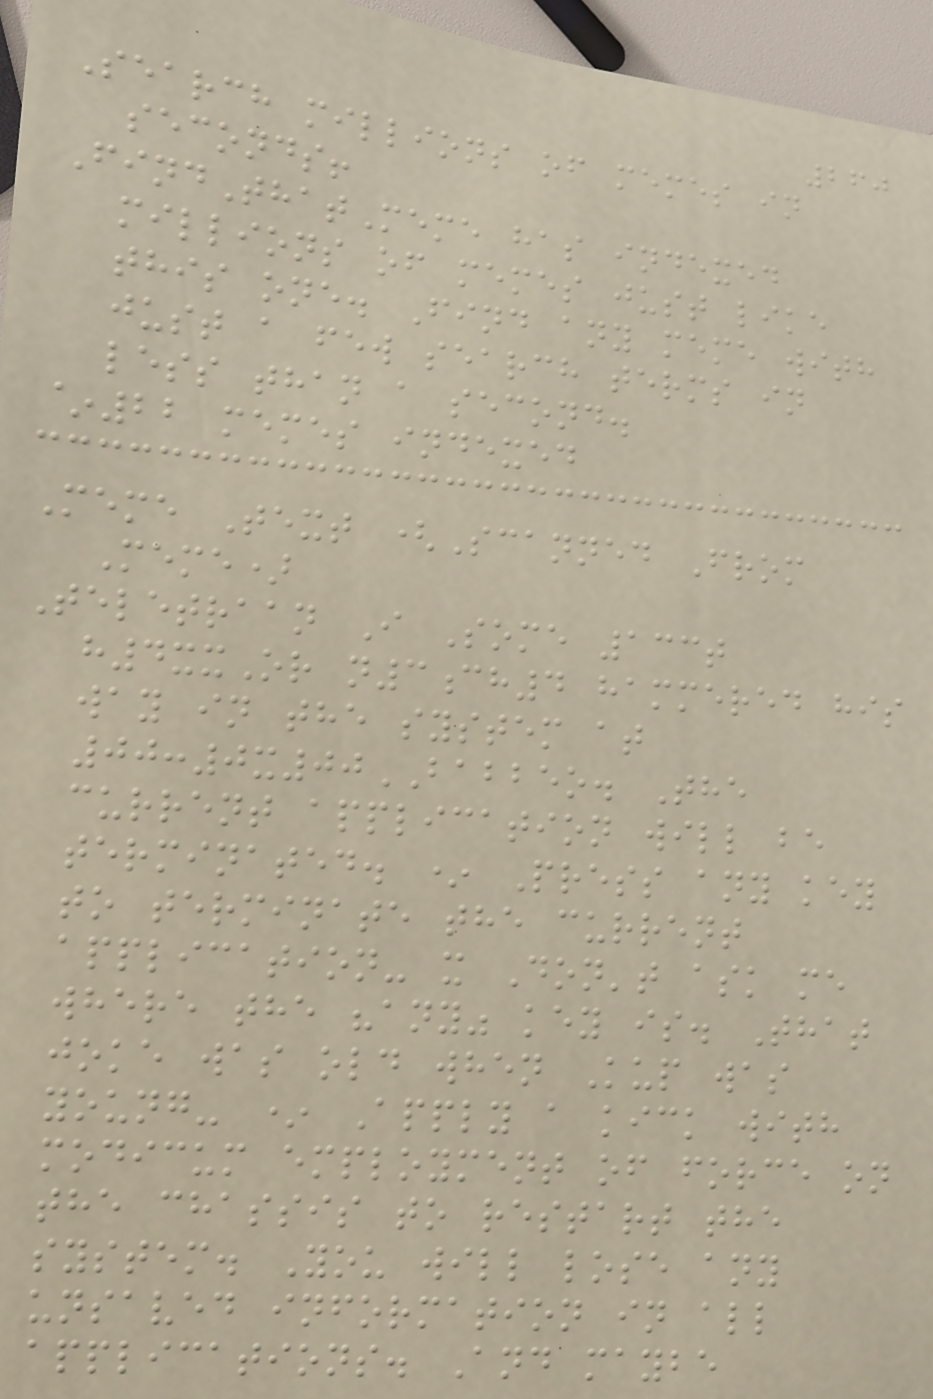260
Search millions of memes in
seconds!
FindThatMeme has indexed
millions of memes just like
this one. Find any meme with
just a few search terms in
less than a second.
~22 memes indexed
Meme Text (Scanned From
Meme)
Teletraan I Some 133t
h4xxOr n3ch4 hammered his
way in the system at
00:0x00BABBEO. The
current application will be
terminated. * Press any key
to terminate the current
application- x Don't ask me
where the "any" key is. That
joke was old when Kup was
young- * Apply a kick with
modicum employment of force on
the chassis to restart the
system. You will lose any
unsaved information in all
applications. And maybe
